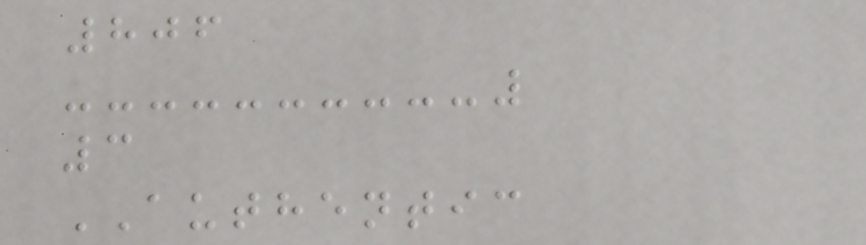806
3
AUTHENTIC
